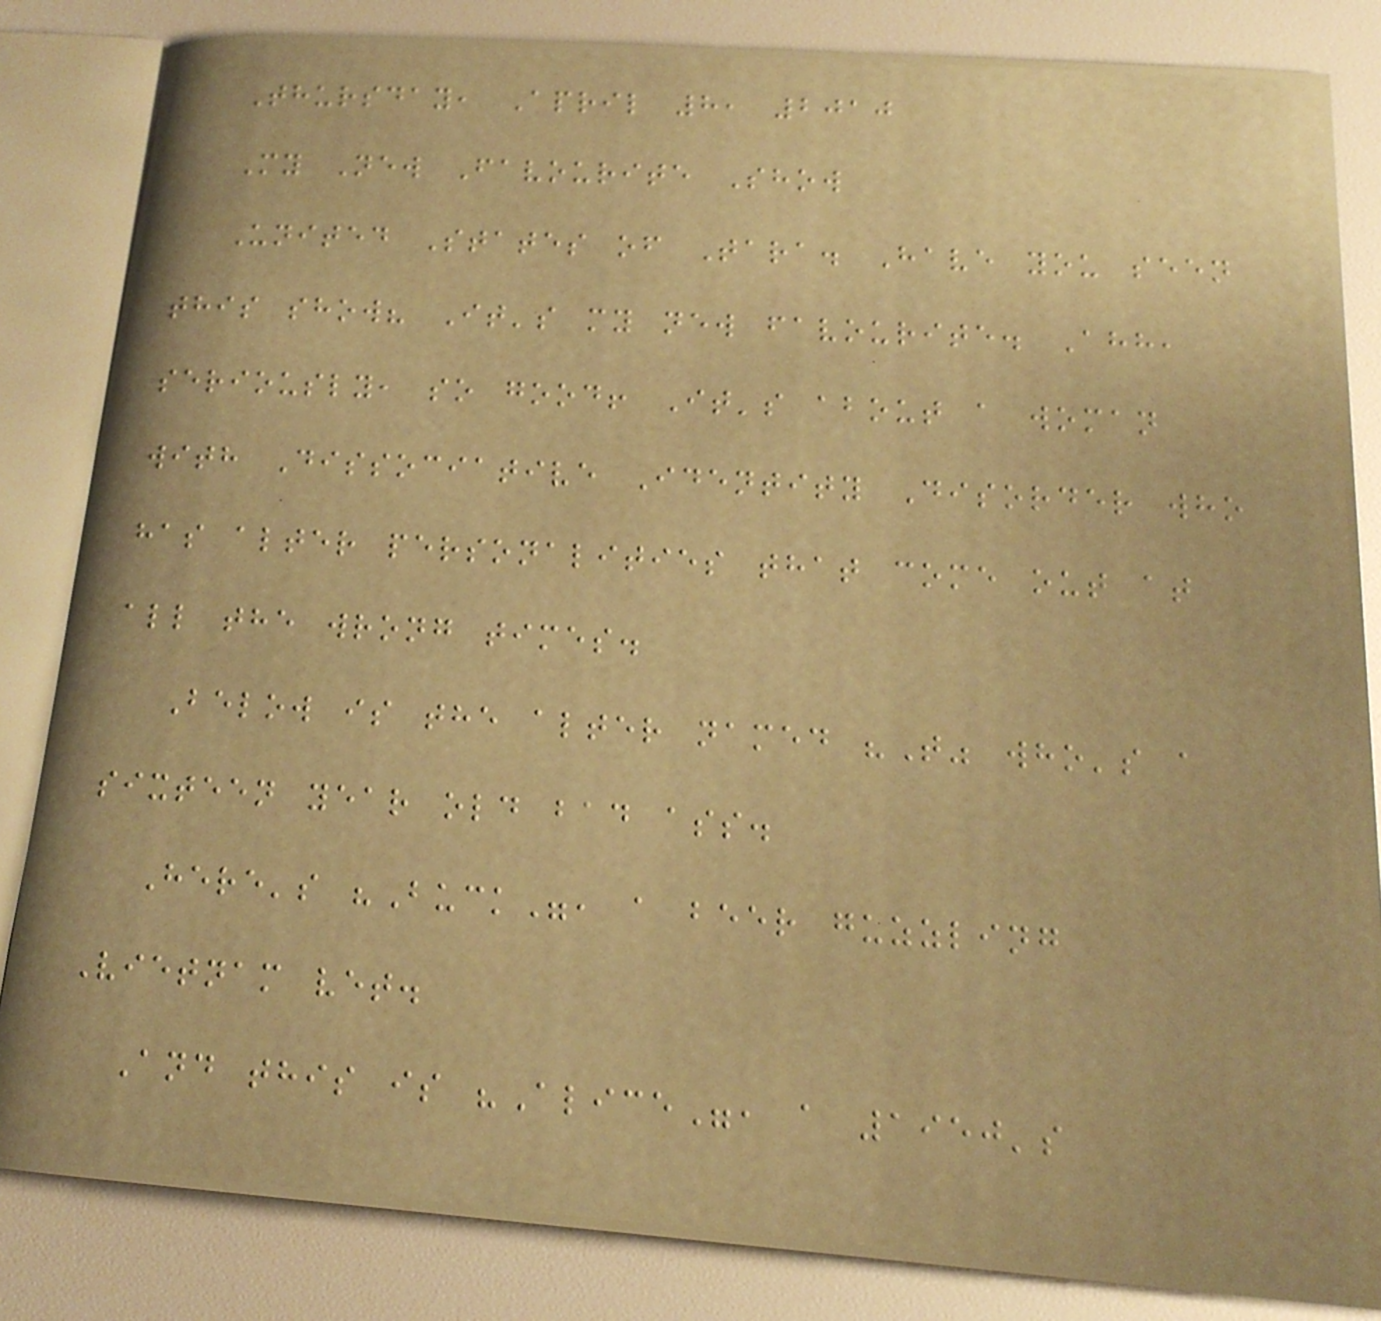Thursday, April 8, 2010
My New Favourite Show
United States of Tara. Have you seen
this show? It's my new favourite. Ahh,
seriously, so good! It's about a woman
with Dissociative Identity Disorder who
has alter personalities that come out at
all the wrong times.
Below is the alter named "T" who's a
sixteen year old bad ass.
Here's "Buck", a beer guzzling
Vietnam vet.
And this is "Alice", a 1950's
